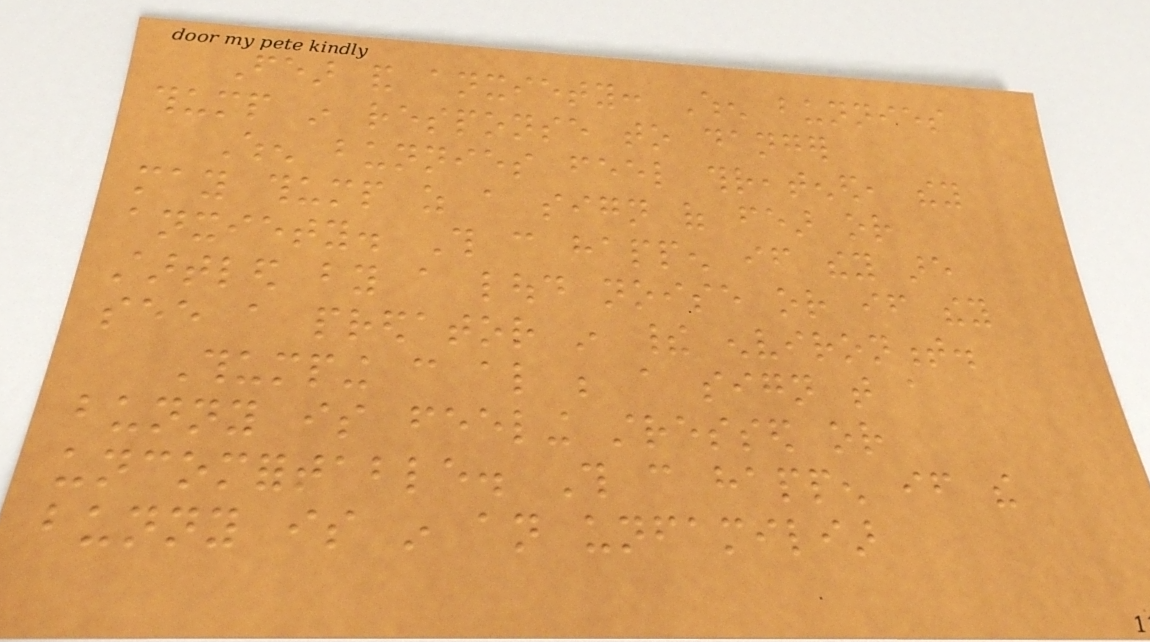Fear and anxiety: When bunnies
thump in response to danger
When bunnies feel threatened, they
may thump as a sign of fear or
anxiety. This can happen if they are
startled by a loud noise or if they
see a predator in their environment.
Thumping can also be a sign that a
bunny is feeling stressed or
uncomfortable. This can happen if the
bunny is in an unfamiliar
